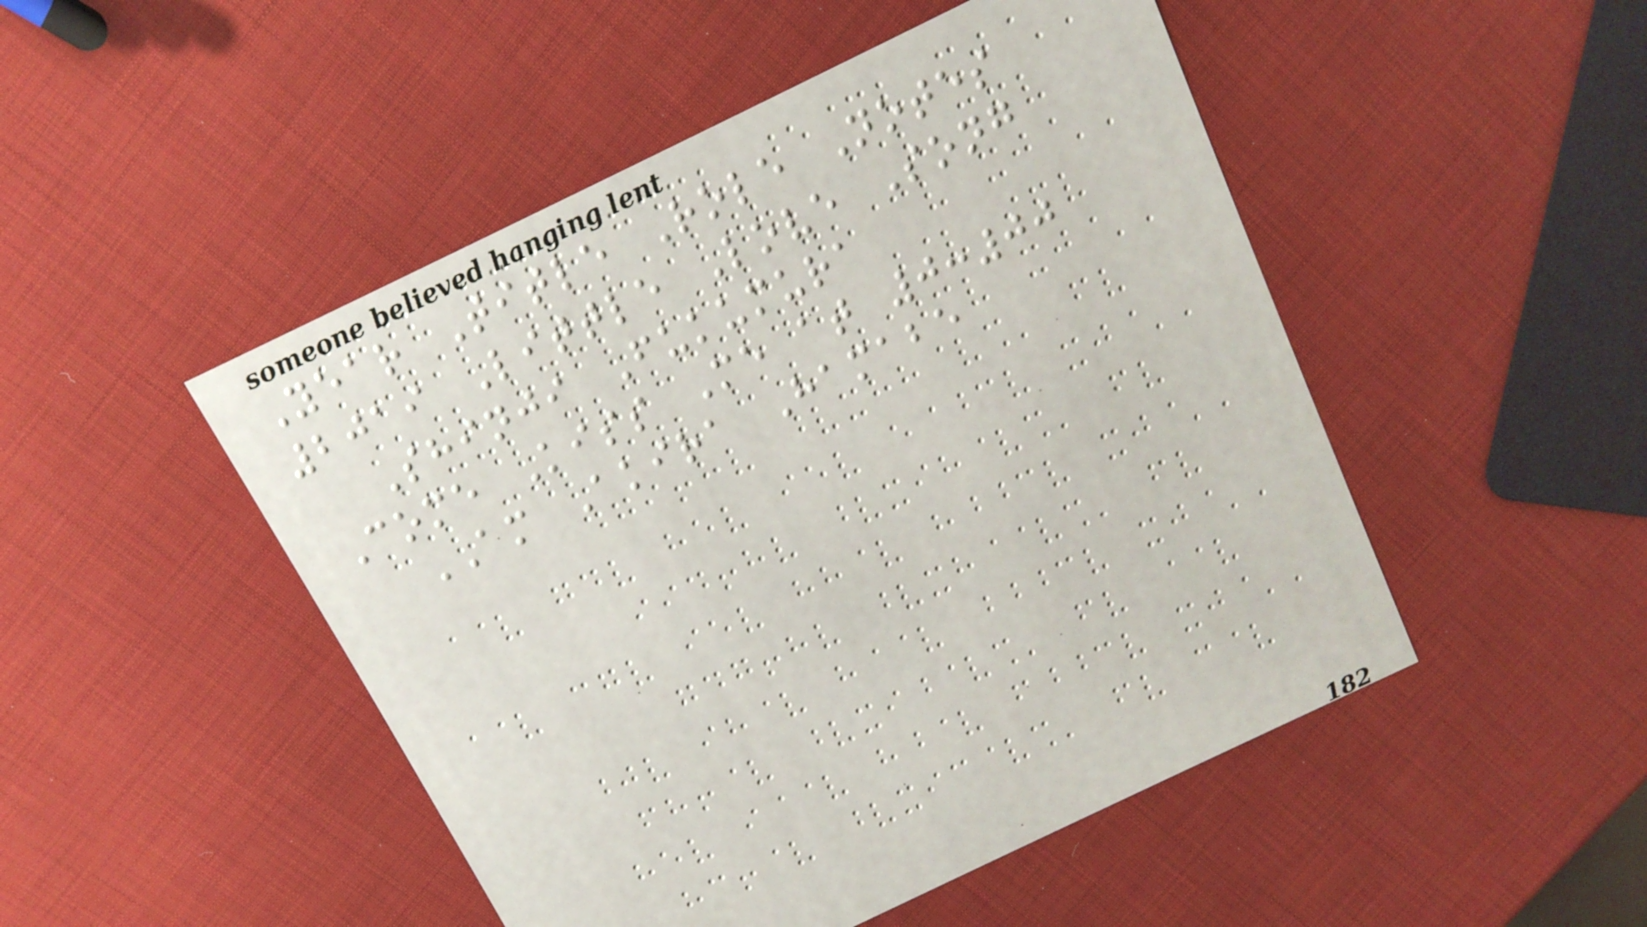Year Title Role Notes
2019 Little Love Song
Shinji Fukumura
Come Kiss Me at 0:00
AM Akira Hamabe
